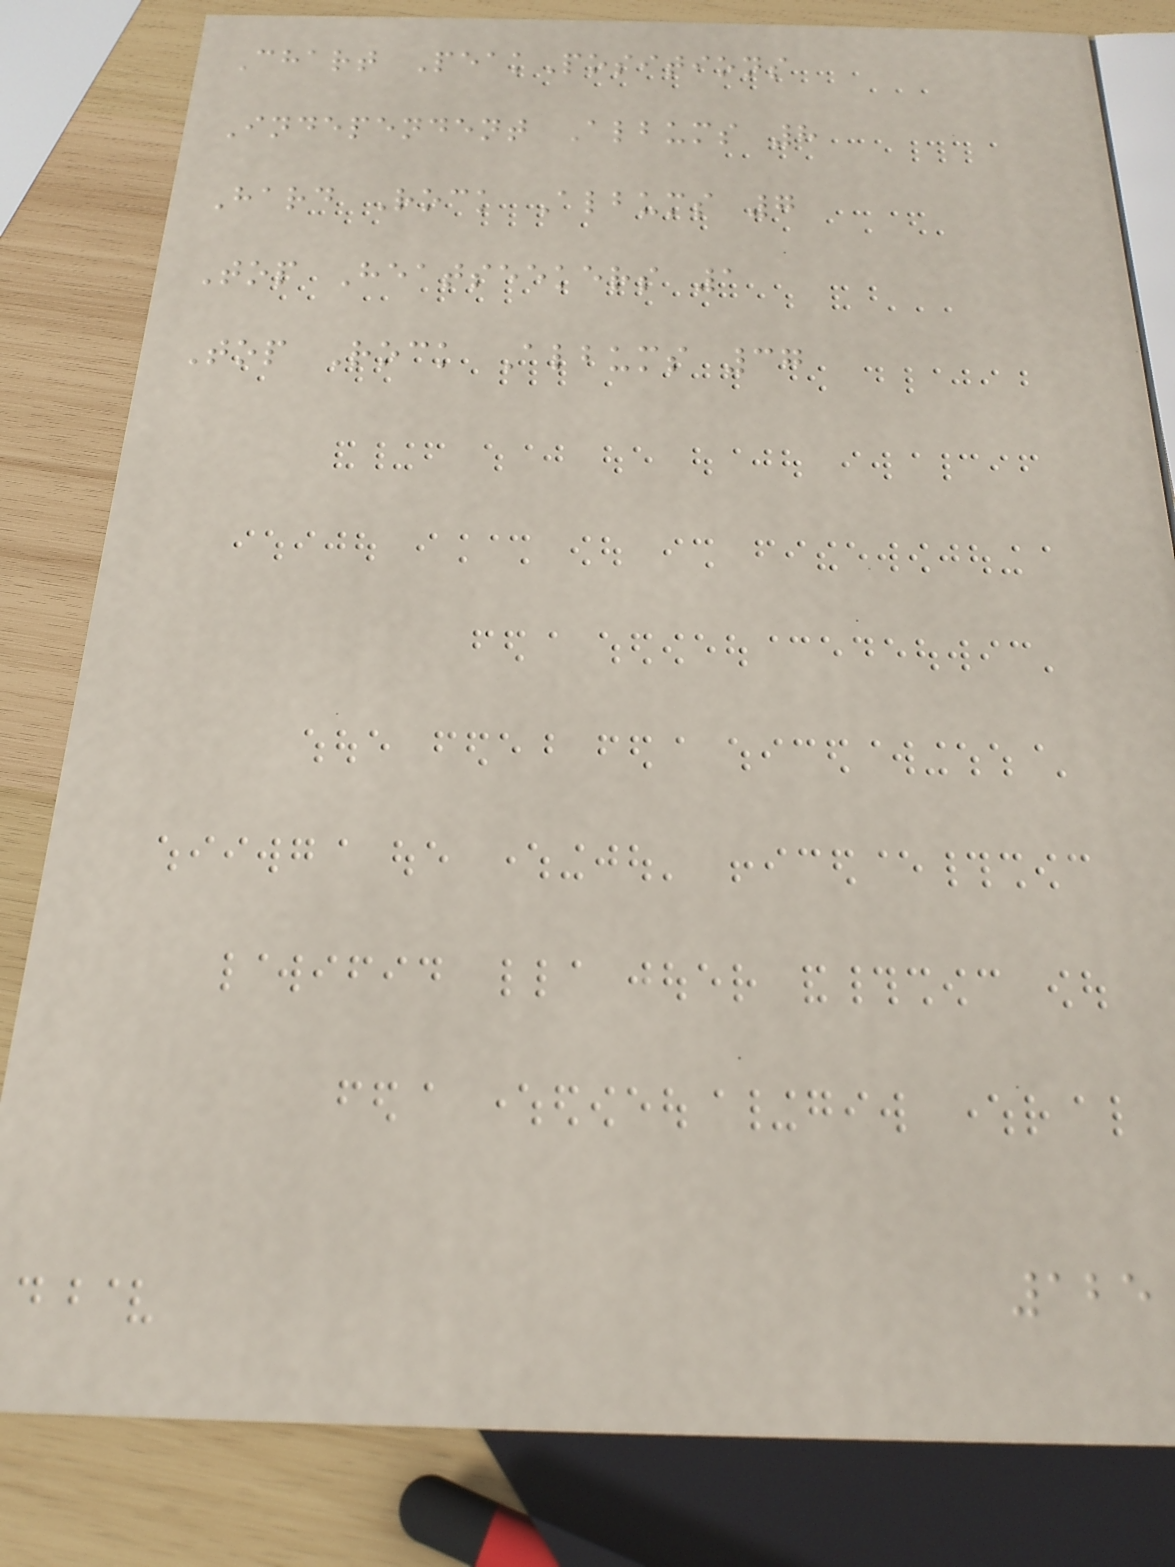Chart PeakPositions
Independent Albums 8
Hard Rock Albums 7
Top Heatseekers 1
Top Rock Albums 37
125
